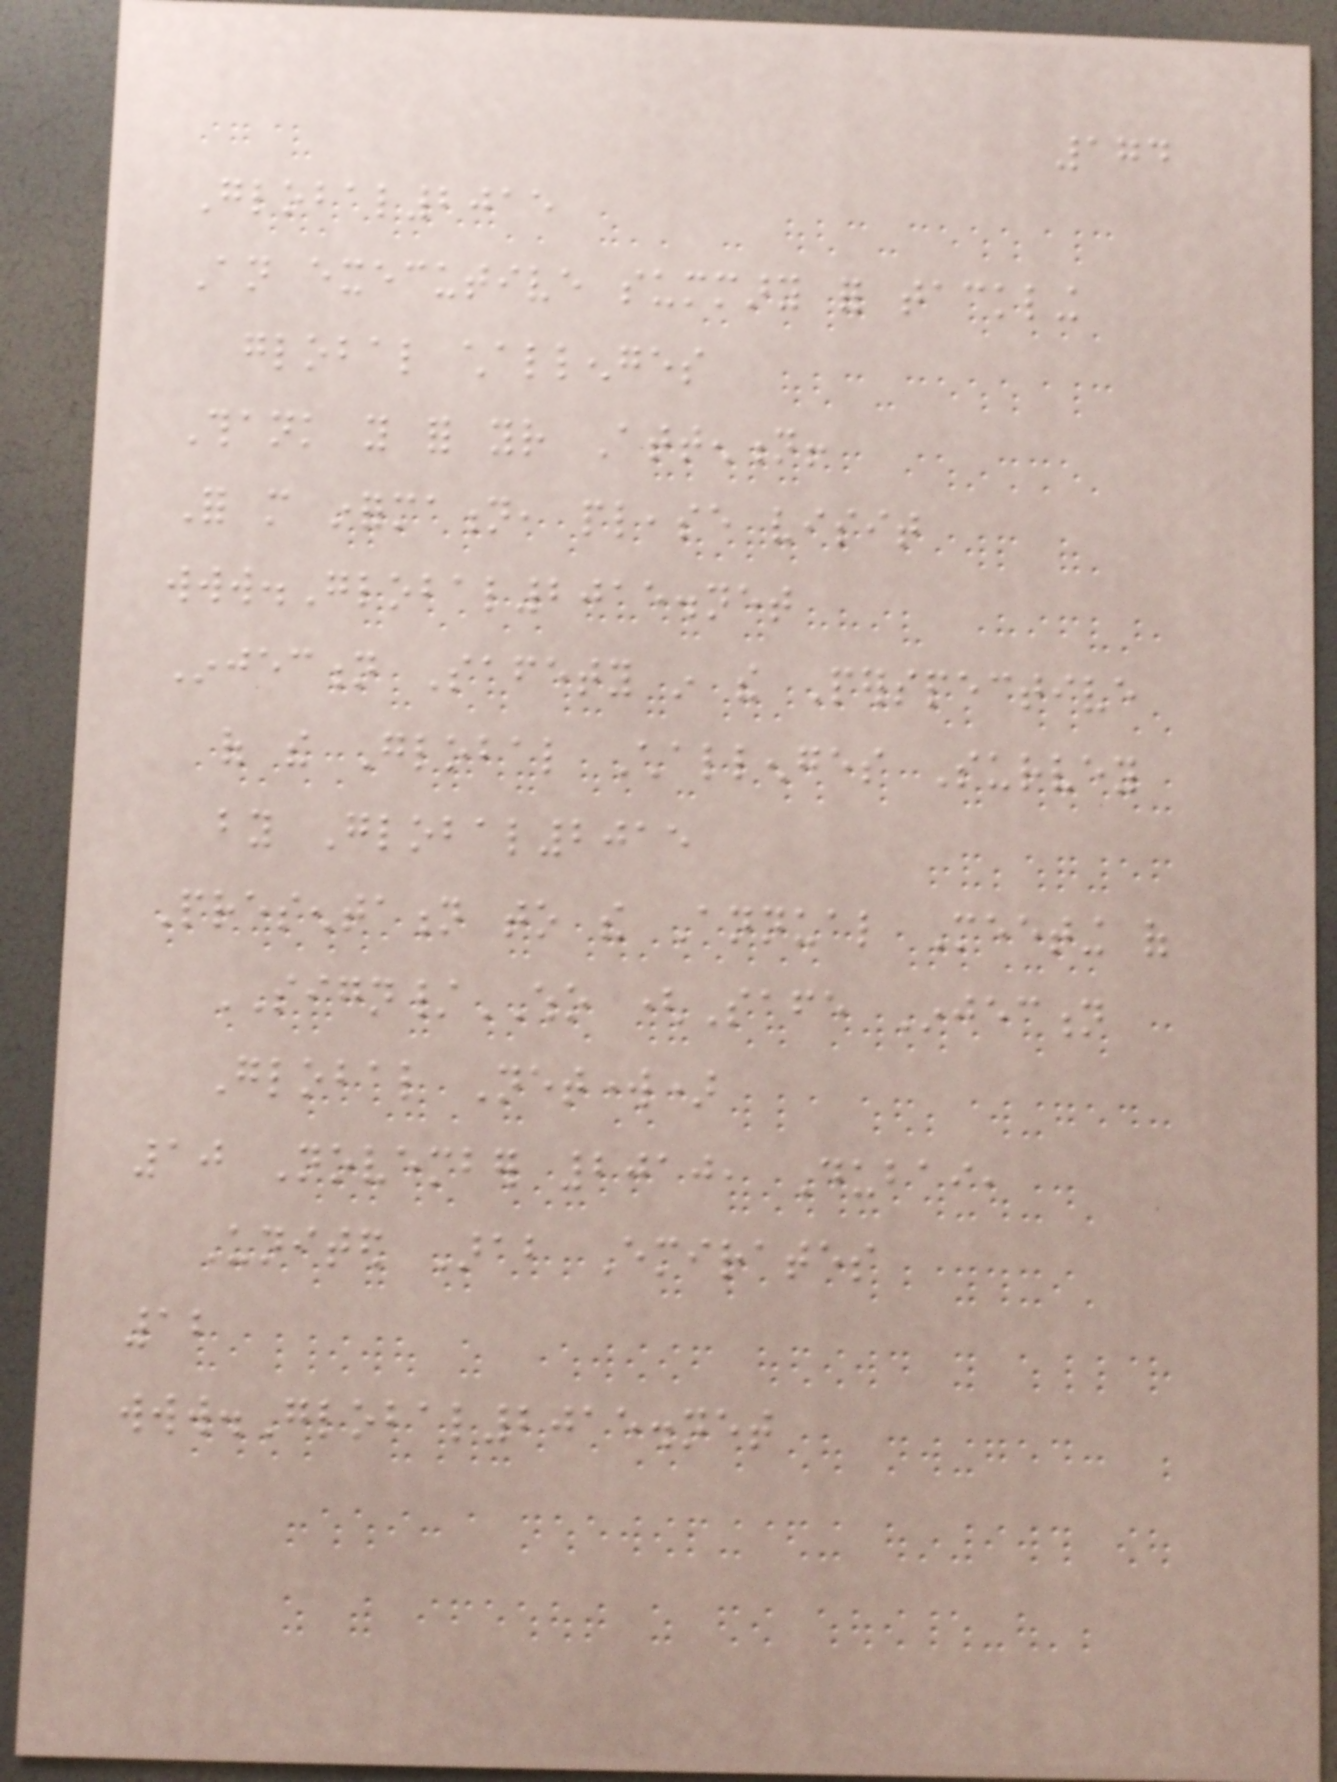174
Global2015
An executive summary for tackling
global challenges
Thank you for your Attention!
For more information, please visit
www.Global2015.net
Injection Safety in the Perspective
of the Global Challenges Survey
by Global2015
Presentation to the Annual Meeting of
SIGN/WHO (Safe Injection
Global Network)
10 November 2010, Dubai,
United Arab Emirates
12
www.Global2015.net
